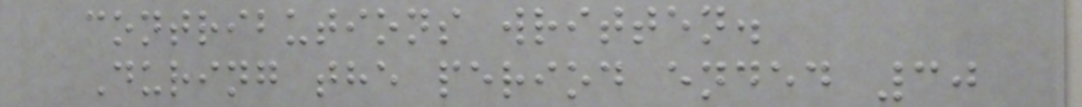contributions written.
During the period ended 30
